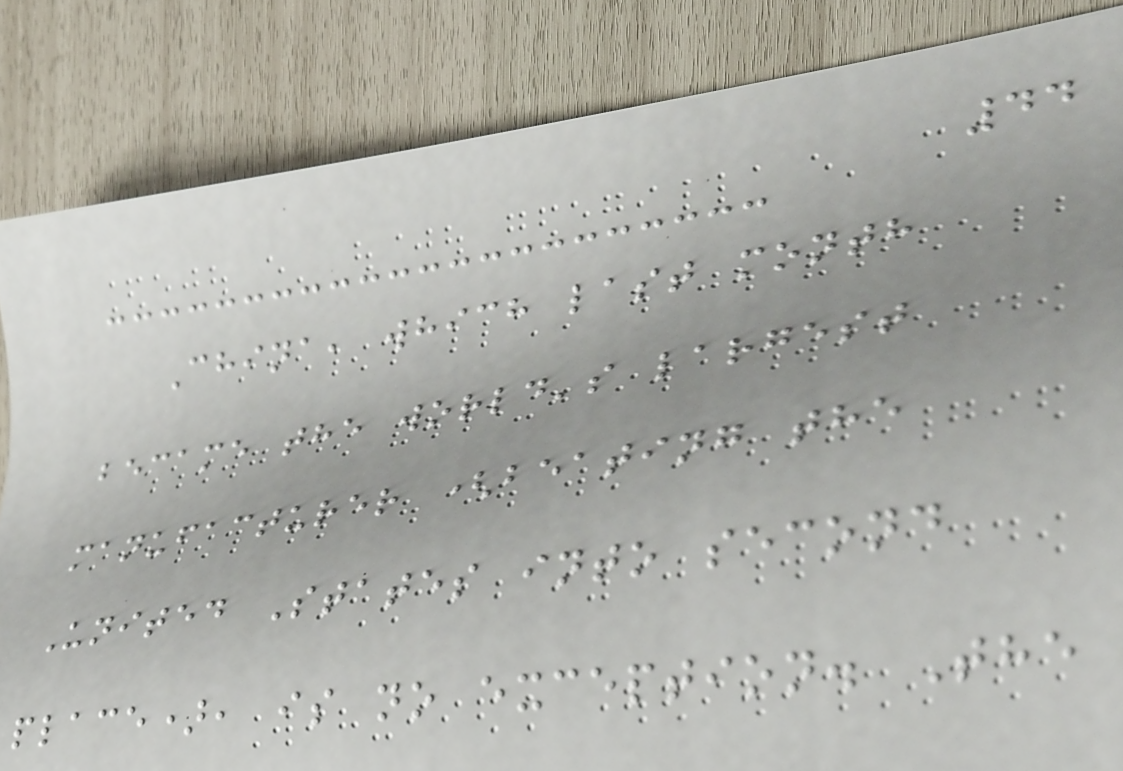44
China, which last month
became the world's largest
manufacturer (beating the
United States into second
place), is no exception. The
